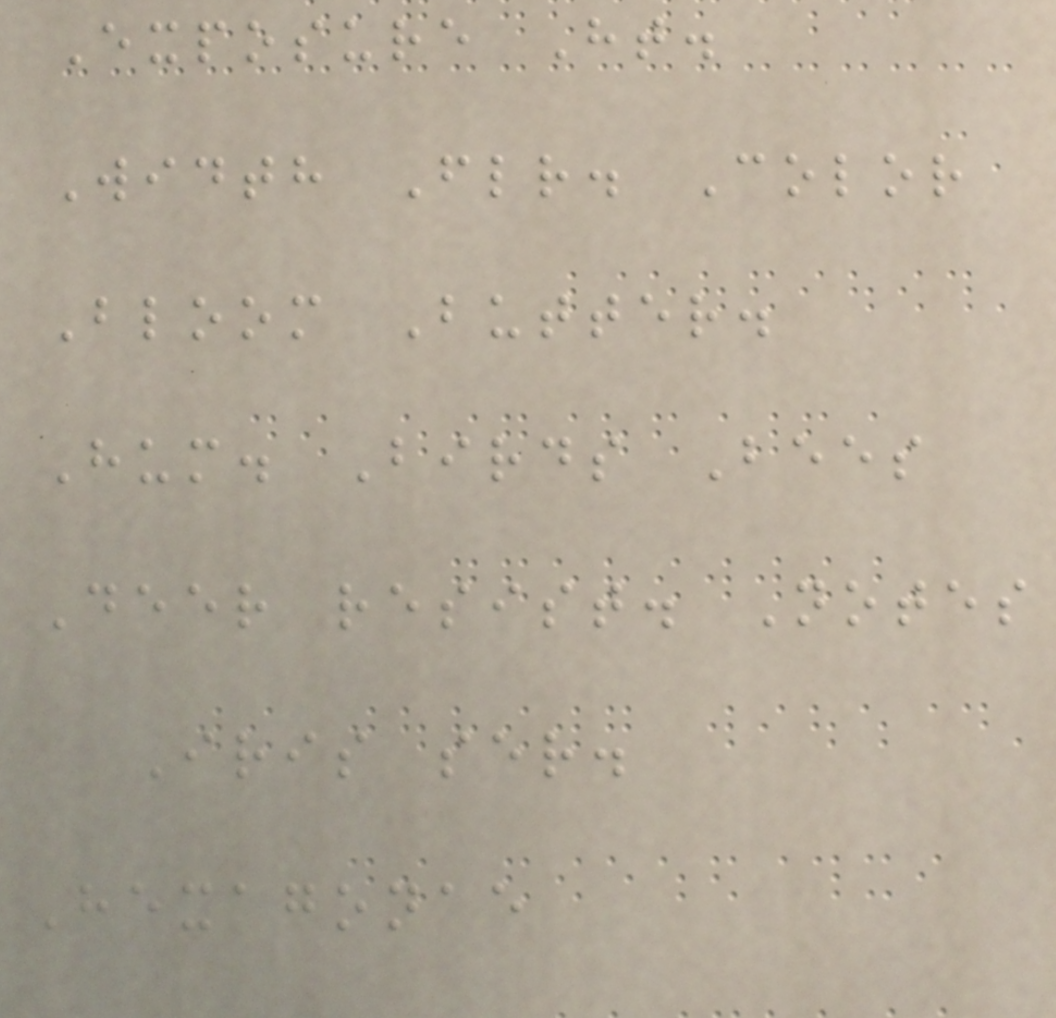Exposure Ht.
Width Flr. Color
Bloom Butter.
Hum. Birds Bees
Deer resist. Notes
Iris ser.
Hexagonae
